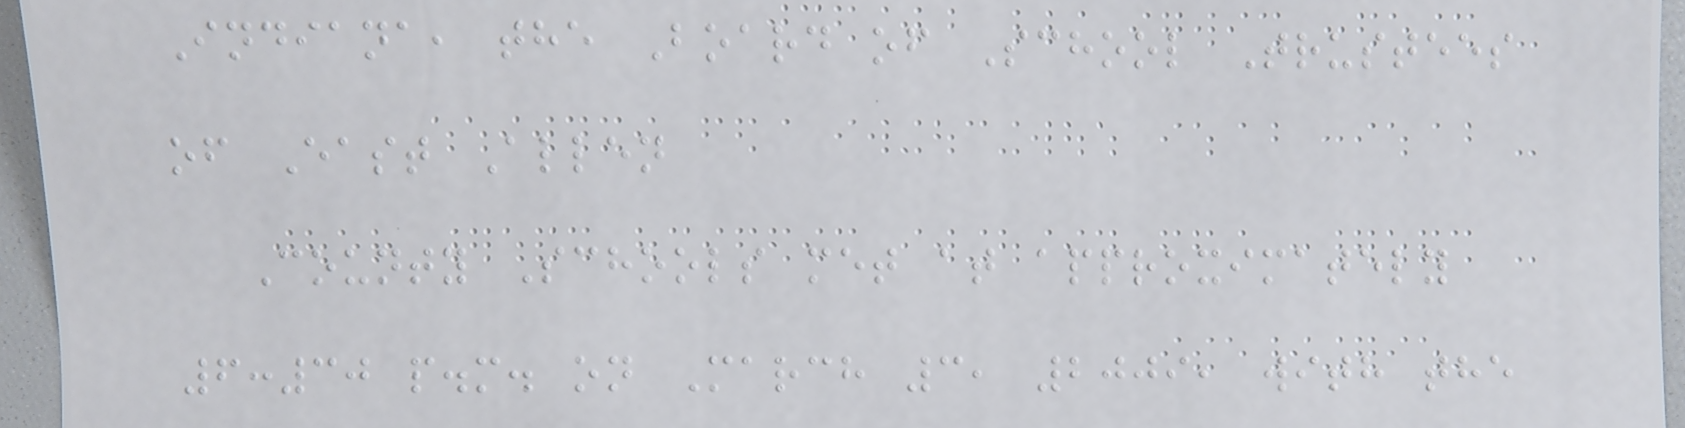Indiana, the Board of School Trustees
of East Allen
County Schools met at approximately
6:30 p.m. on March 3, 2009, with the
